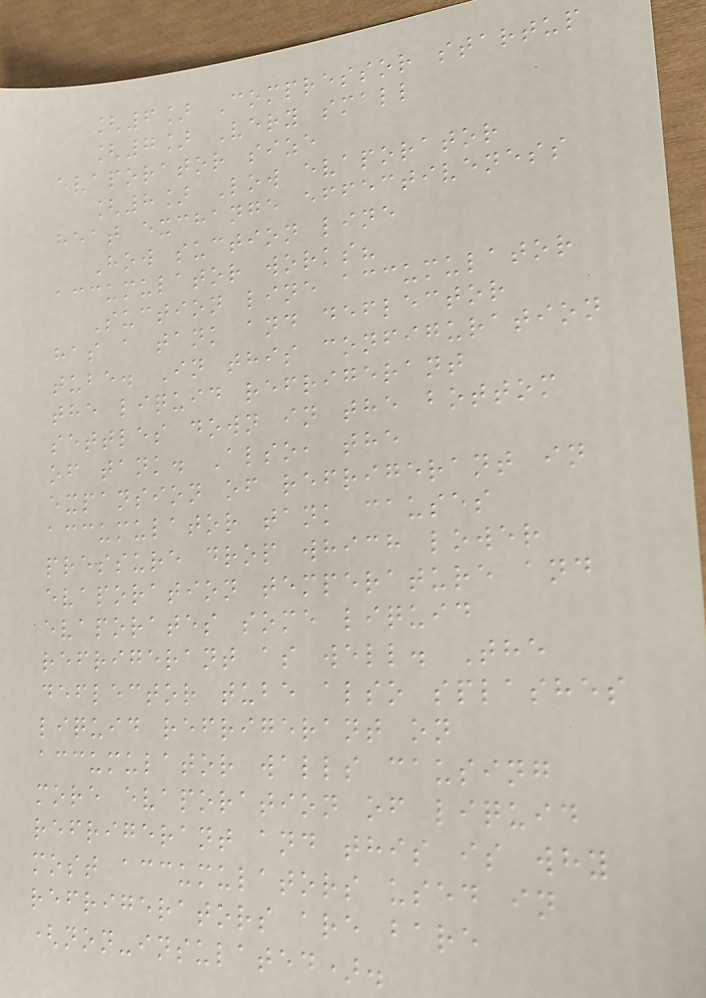[6] Compressor startup
[7] Very small
evaporator size
[8] Low evaporator
heat exchange effectiveness
How suction line
accumulator works?
Suction line accumulator
has a tank and deflector
tube. In this configuration
the liquid refrigerant
settles down in the bottom
of tank. Also, the
expansion of refrigerant in
accumulator tank causes
pressure drop which lower
evaporation temperature and
evaporates some liquid
refrigerant as well. The
deflector tube also splashes
liquid refrigerant on
accumulator walls causing
more evaporation of liquid
refrigerant and this is why
most accumulators used in
refrigerators are bare
(non-insulated).
